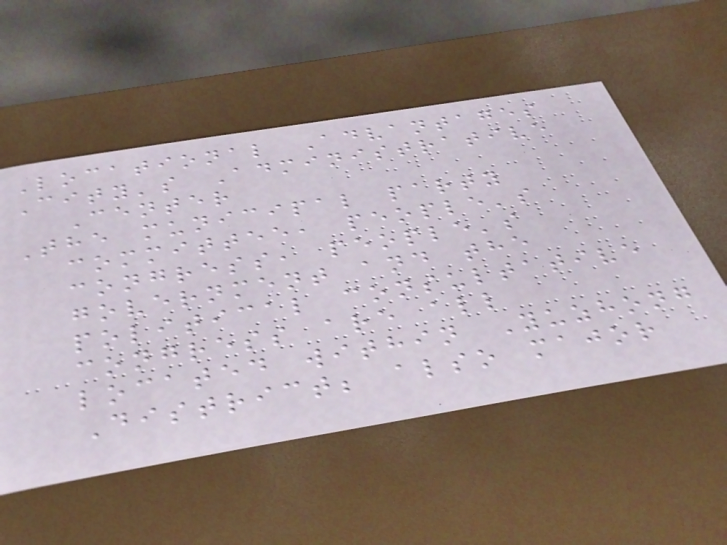Locational Advantages
City's Administrative
Center
The municipal party
committee, people's
congress, people's
government and the
political consultative
congress are all
located within Yuzhong
District; also major
